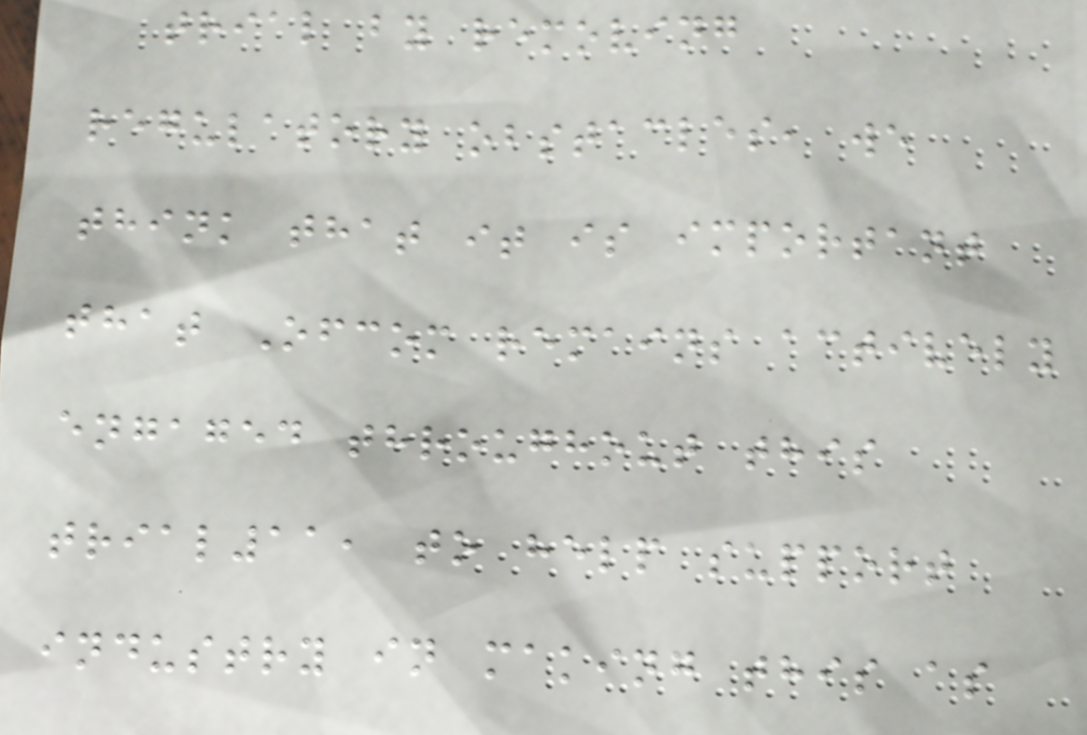trial by removing
regulatory obstacles, we
think that it is important
that Ofcom remains actively
engaged throughout this
trial11, to help support
industry in making this as
